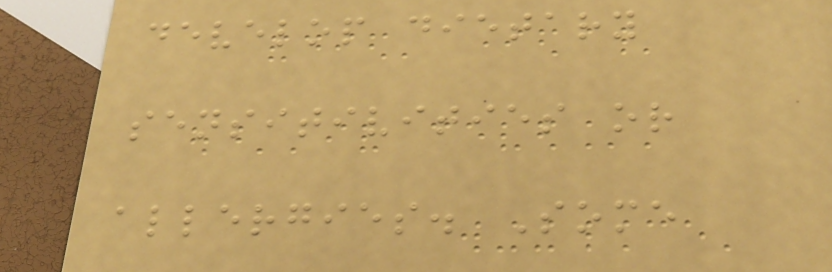develop dietary
sensitivities or
allergies. Some
